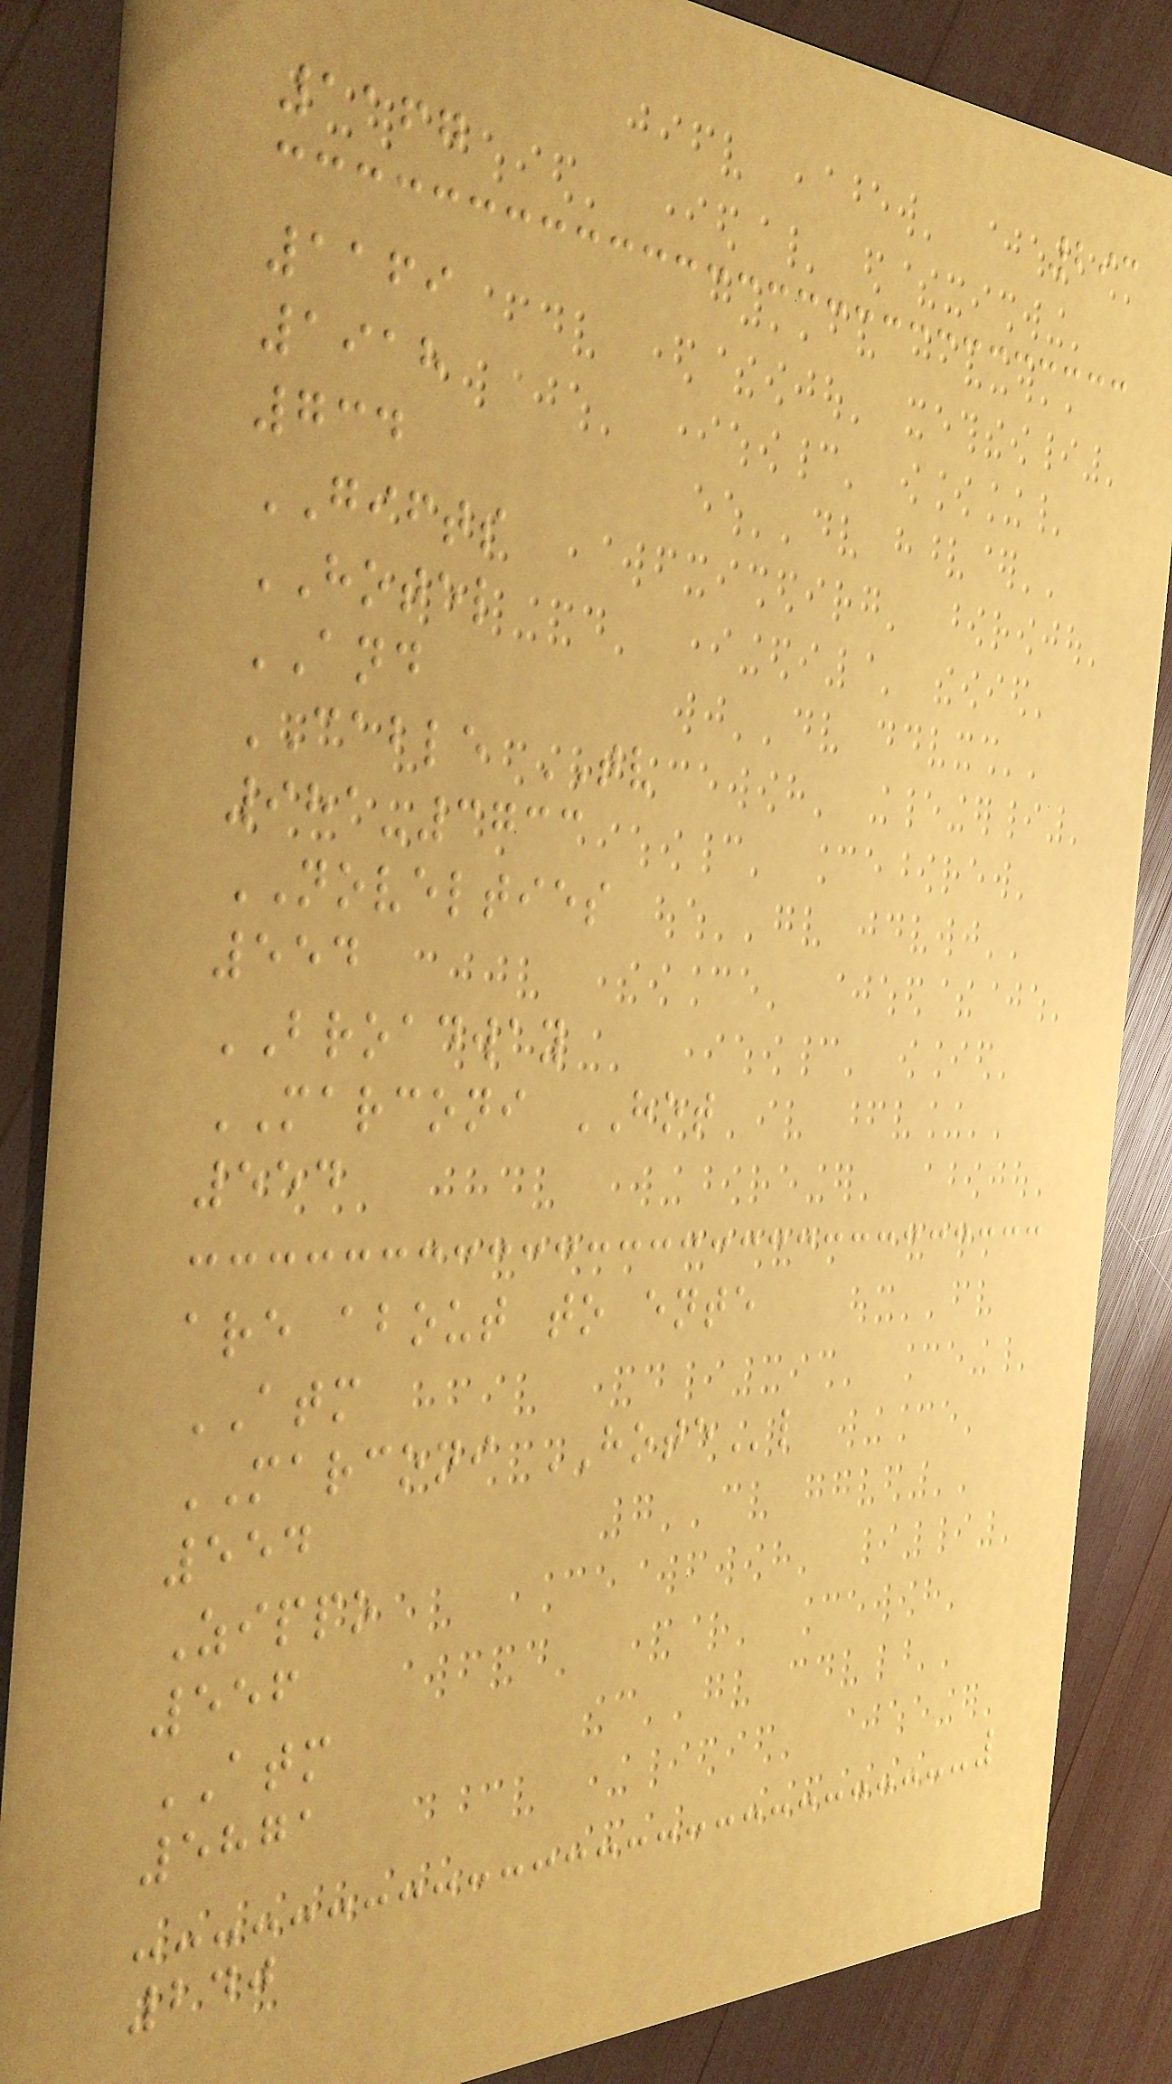293
1167
1169
1918
734
GIFTS
HOTEL
AND
CABLE TV
981-3733
NOVELTIES
554
BROADWAY
MARCONI HOT
554
are about to ente
ATM
MARCONI HOTEl
554
Zippo
556
ATM
5871
240
